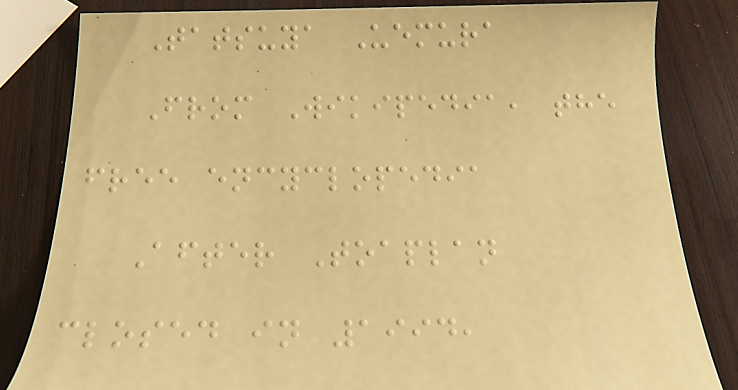Tatsuya Uemura
From Wikipedia, the
free encyclopedia
After Toaplan
closed in 1994,
